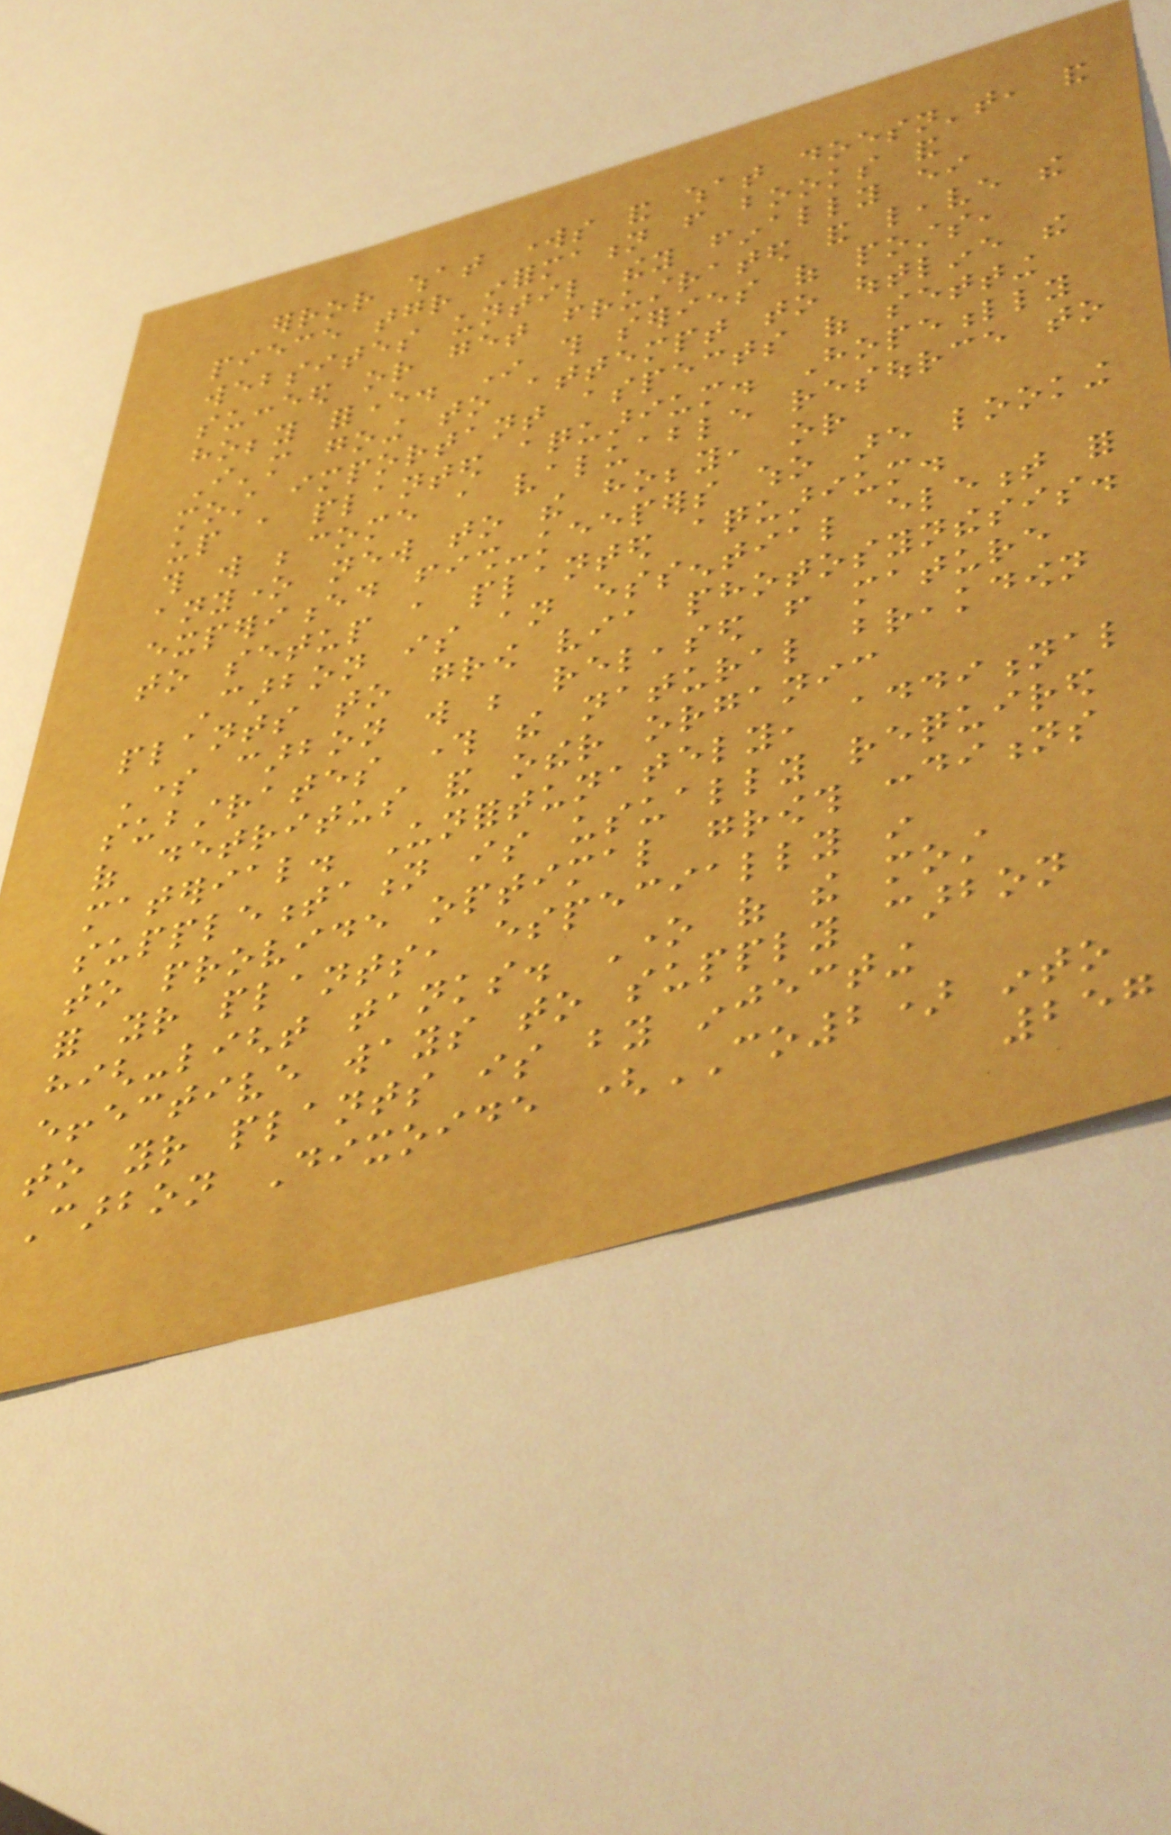error what works and what doesn't, and
piece together information from books and
websites until they finally either
succeed or get frustrated and leave the
hobby forever. In this series of posts,
I'm going to attempt to outline the
most important aspects of setting
up a planted aquarium. Hopefully
this will become a valuable resource to
anyone new to the hobby, or
experienced fish-keepers who are looking
to setup a planted aquarium.
Carbon is an essential element for
plants to grow via photosynthesis.
Some carbon will be released from mature
substrates through the natural breakdown
of detritus and other organic
material. Unfortunately, additional
supplementation is usually required
to provide optimal growth conditions
for your plants, especially in
high-light tanks. One of the most
effective ways to supply carbon
to your plants is by injecting
Carbon Dixoide (CO2) into
257
